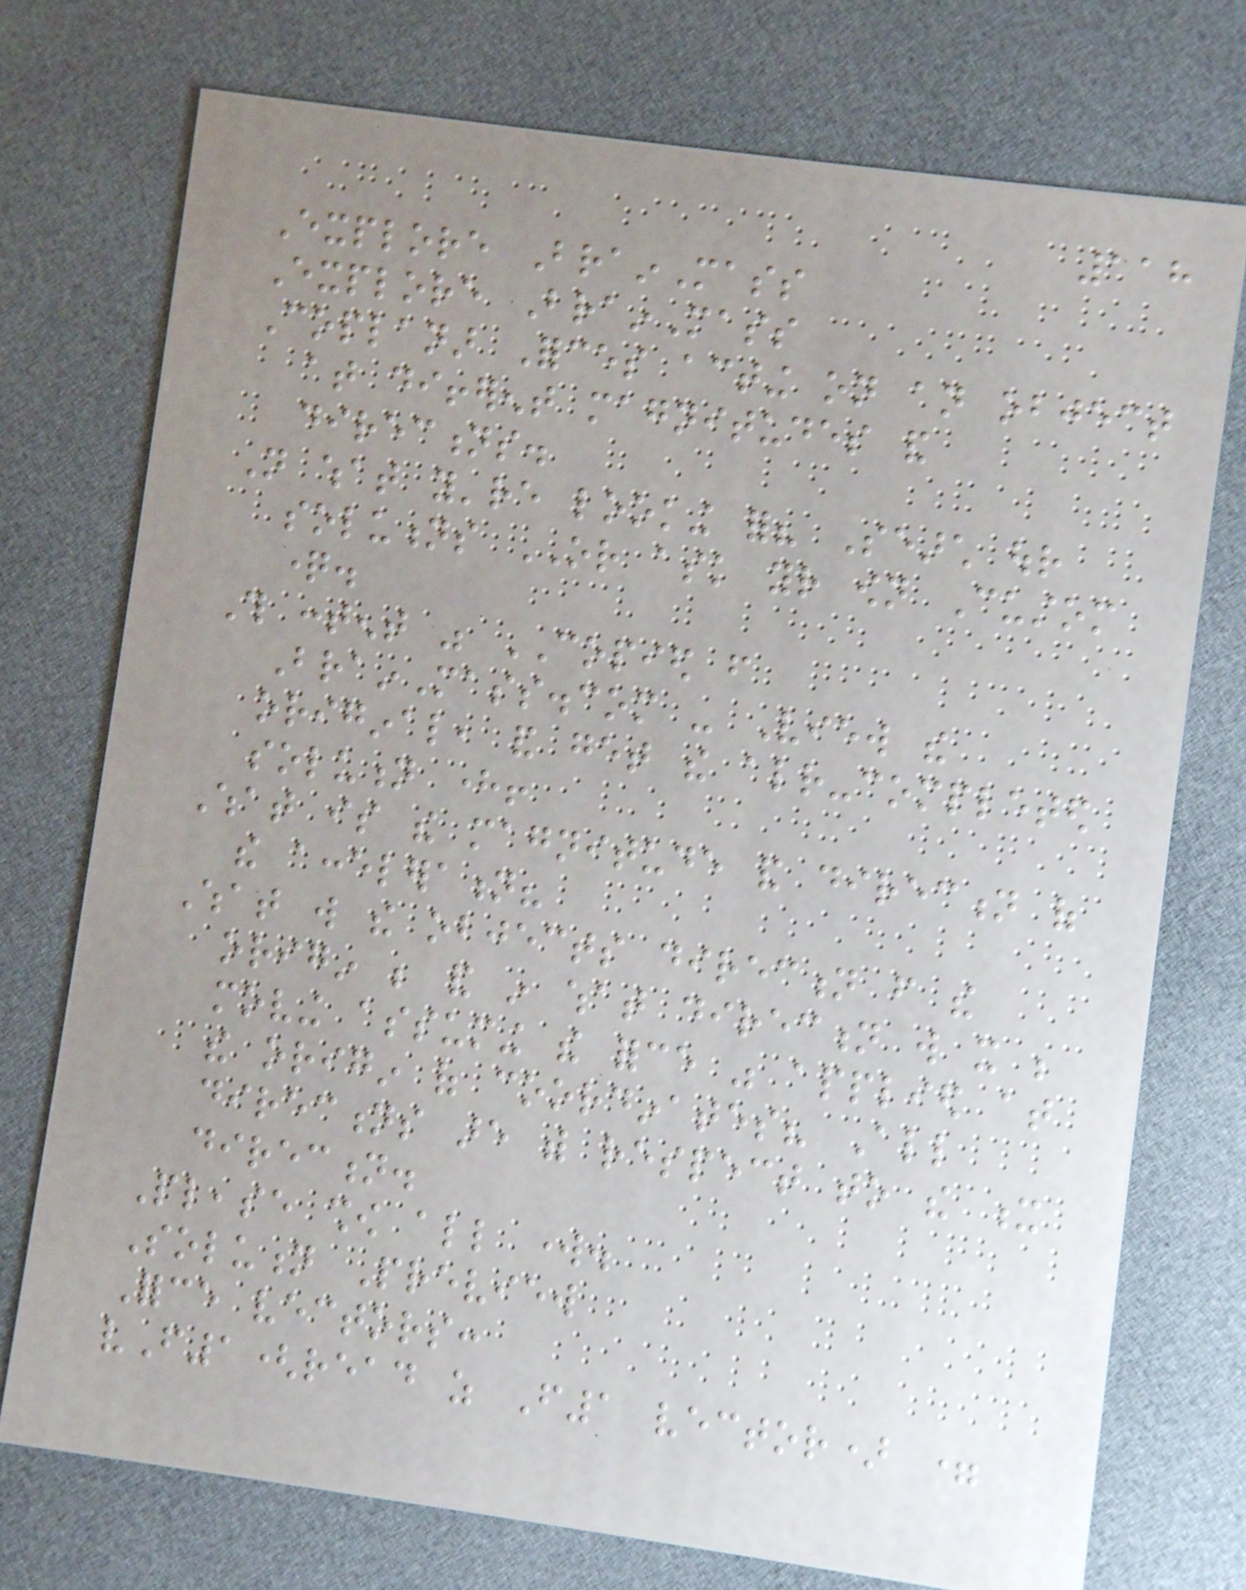118
Explore BrainMass
Explore BrainMass
Coplanar Forces acting on an object
at different magnitudes and
directions.
Not what you're looking for? Search our
solutions OR ask your own Custom
question.
This content was COPIED from
BrainMass.com - View the
original, and get the already-completed
solution here!
What is the magnitude and direction of
the acceleration?
What will the objects direction from the
origin be and in what direction will it be
moving assuming the force was applied at
the origin of coordinates? All
directions are with respect to the x
direction.
Please show all work.
Solution Preview
Force vectors:
vF1(read as F1 vector) =
